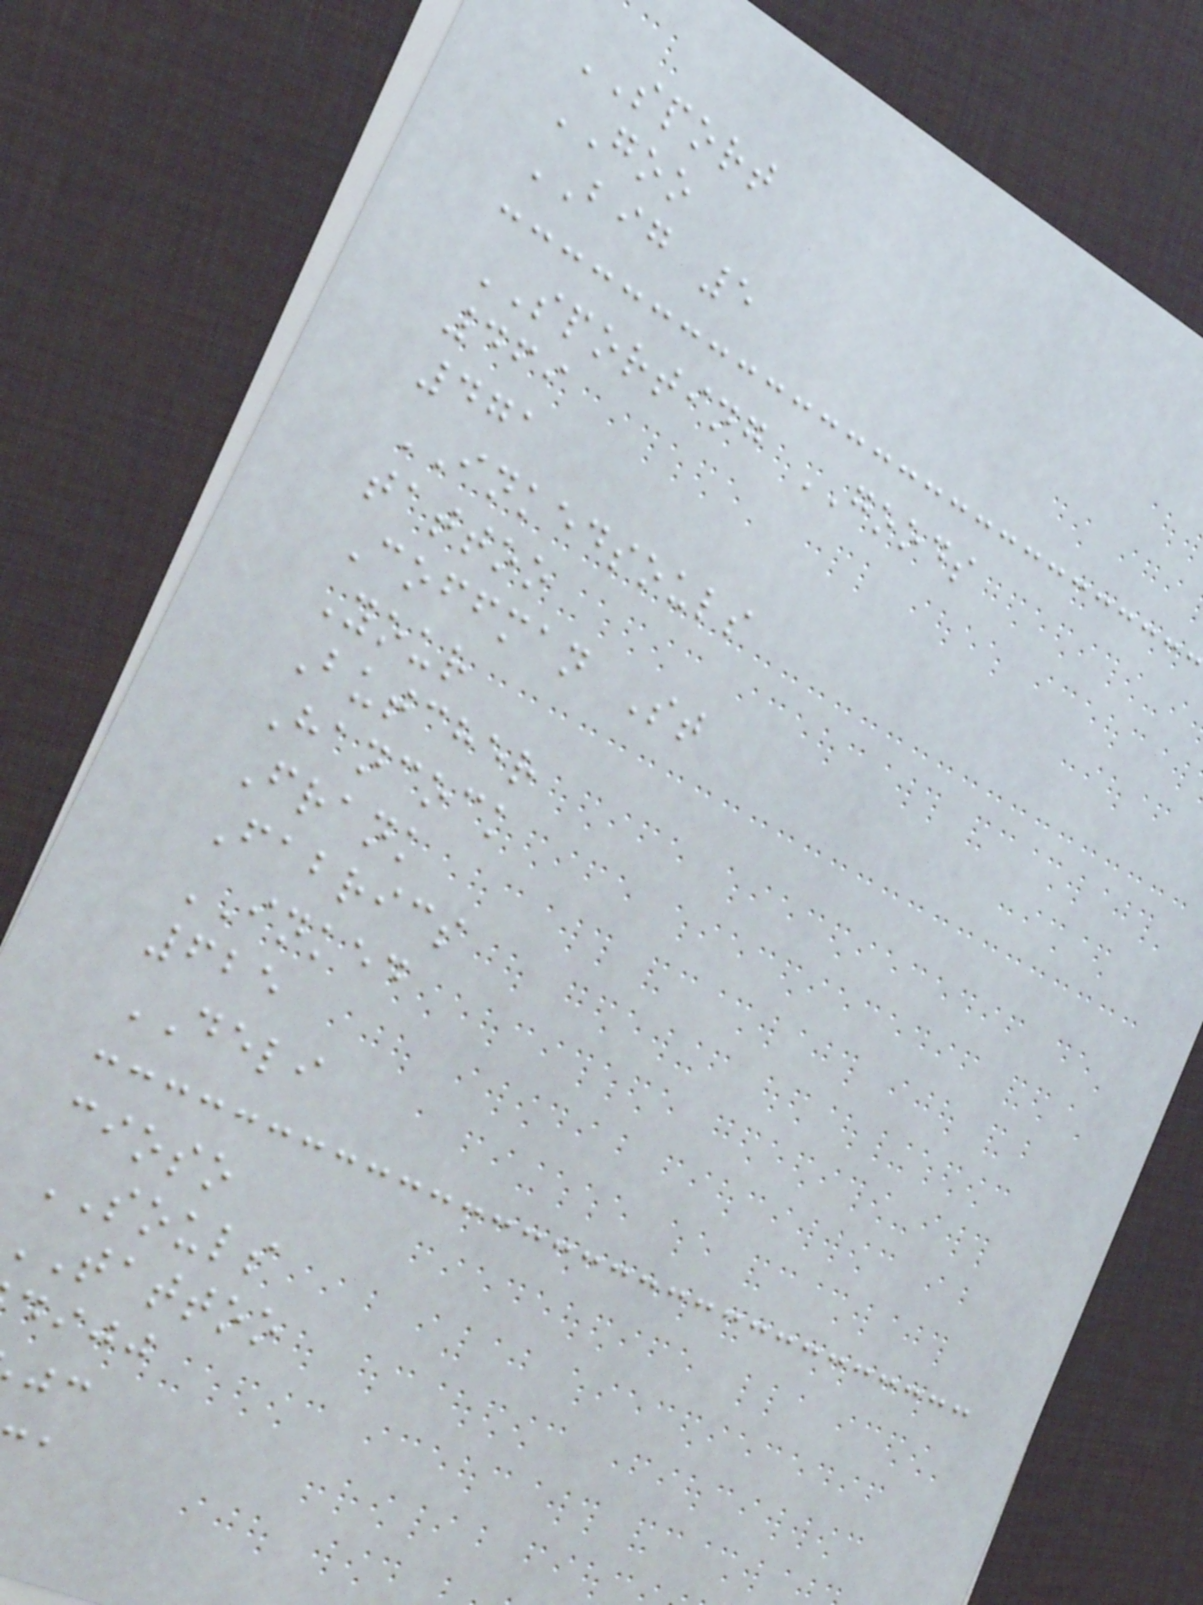SPORT
GOO
BIG 5
SPORTING GOODS
469
471
INKEDSOULS
tattoo
Coffman St
Your
Butcher
Hancock
Frank
Fabrics
INKED
625
DELI
cioso
SOULS
tattoo
dijj
